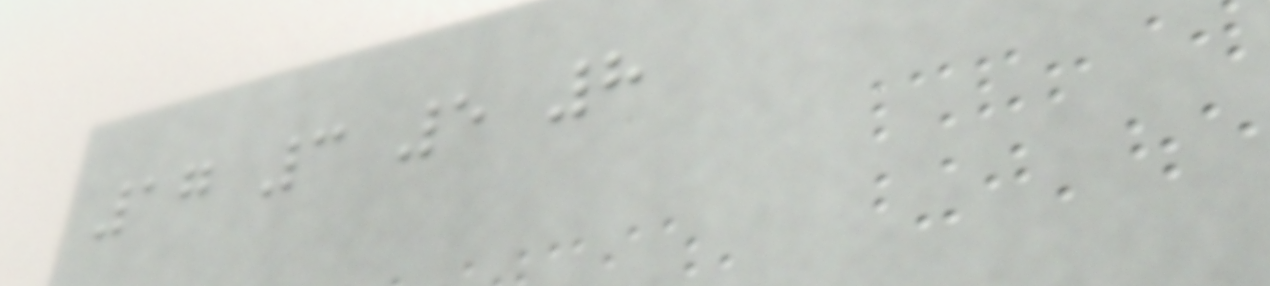17 3 5 8
